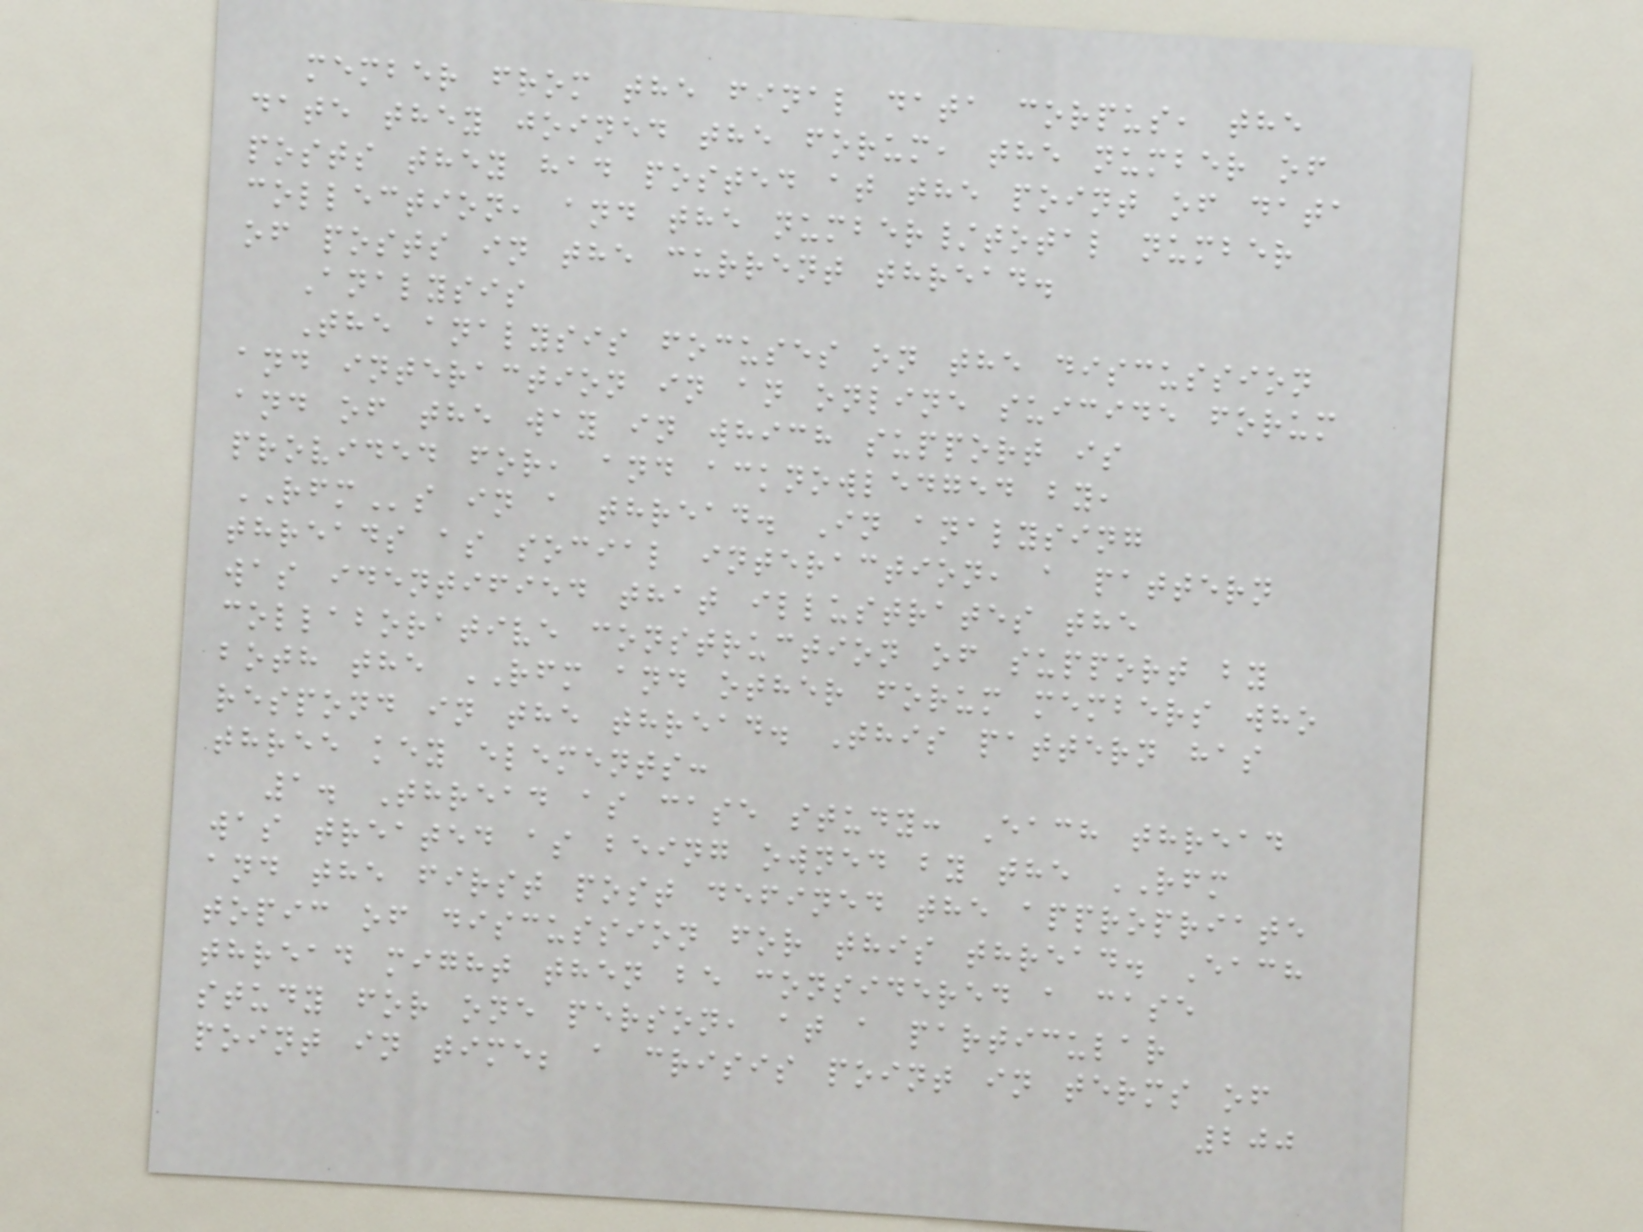member from the final data corpus, the
date they joined the forum, the number of
posts they had posted at the point of data
collection, and the number/total number
of posts in the current thread.
Analysis
The analysis focuses on the discussion
and interaction in an online suicide forum
and of the way in which support is
provided for, and acknowledged by,
RFMs in a thread. In analysing
threads as social interaction, a pattern
was identified that illustrates the
collaborative construction of support by
both the RFM and other forum members who
respond in the thread. This pattern has
three key elements:
1. Thread as case study: Each thread
was treated as being owned by the RFM
and the first post defined the appropriate
topic of discussion for this thread. Each
thread might then be considered a case
study for one person, at a particular
point in time; a crisis point in terms of
200
